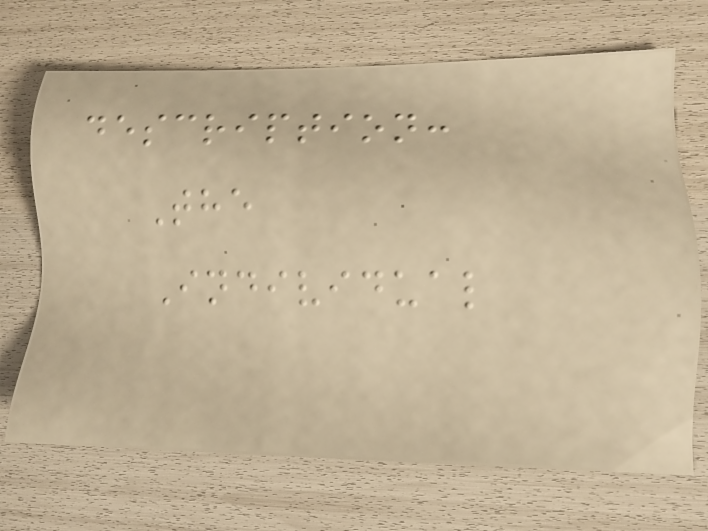description:
The
Individual
